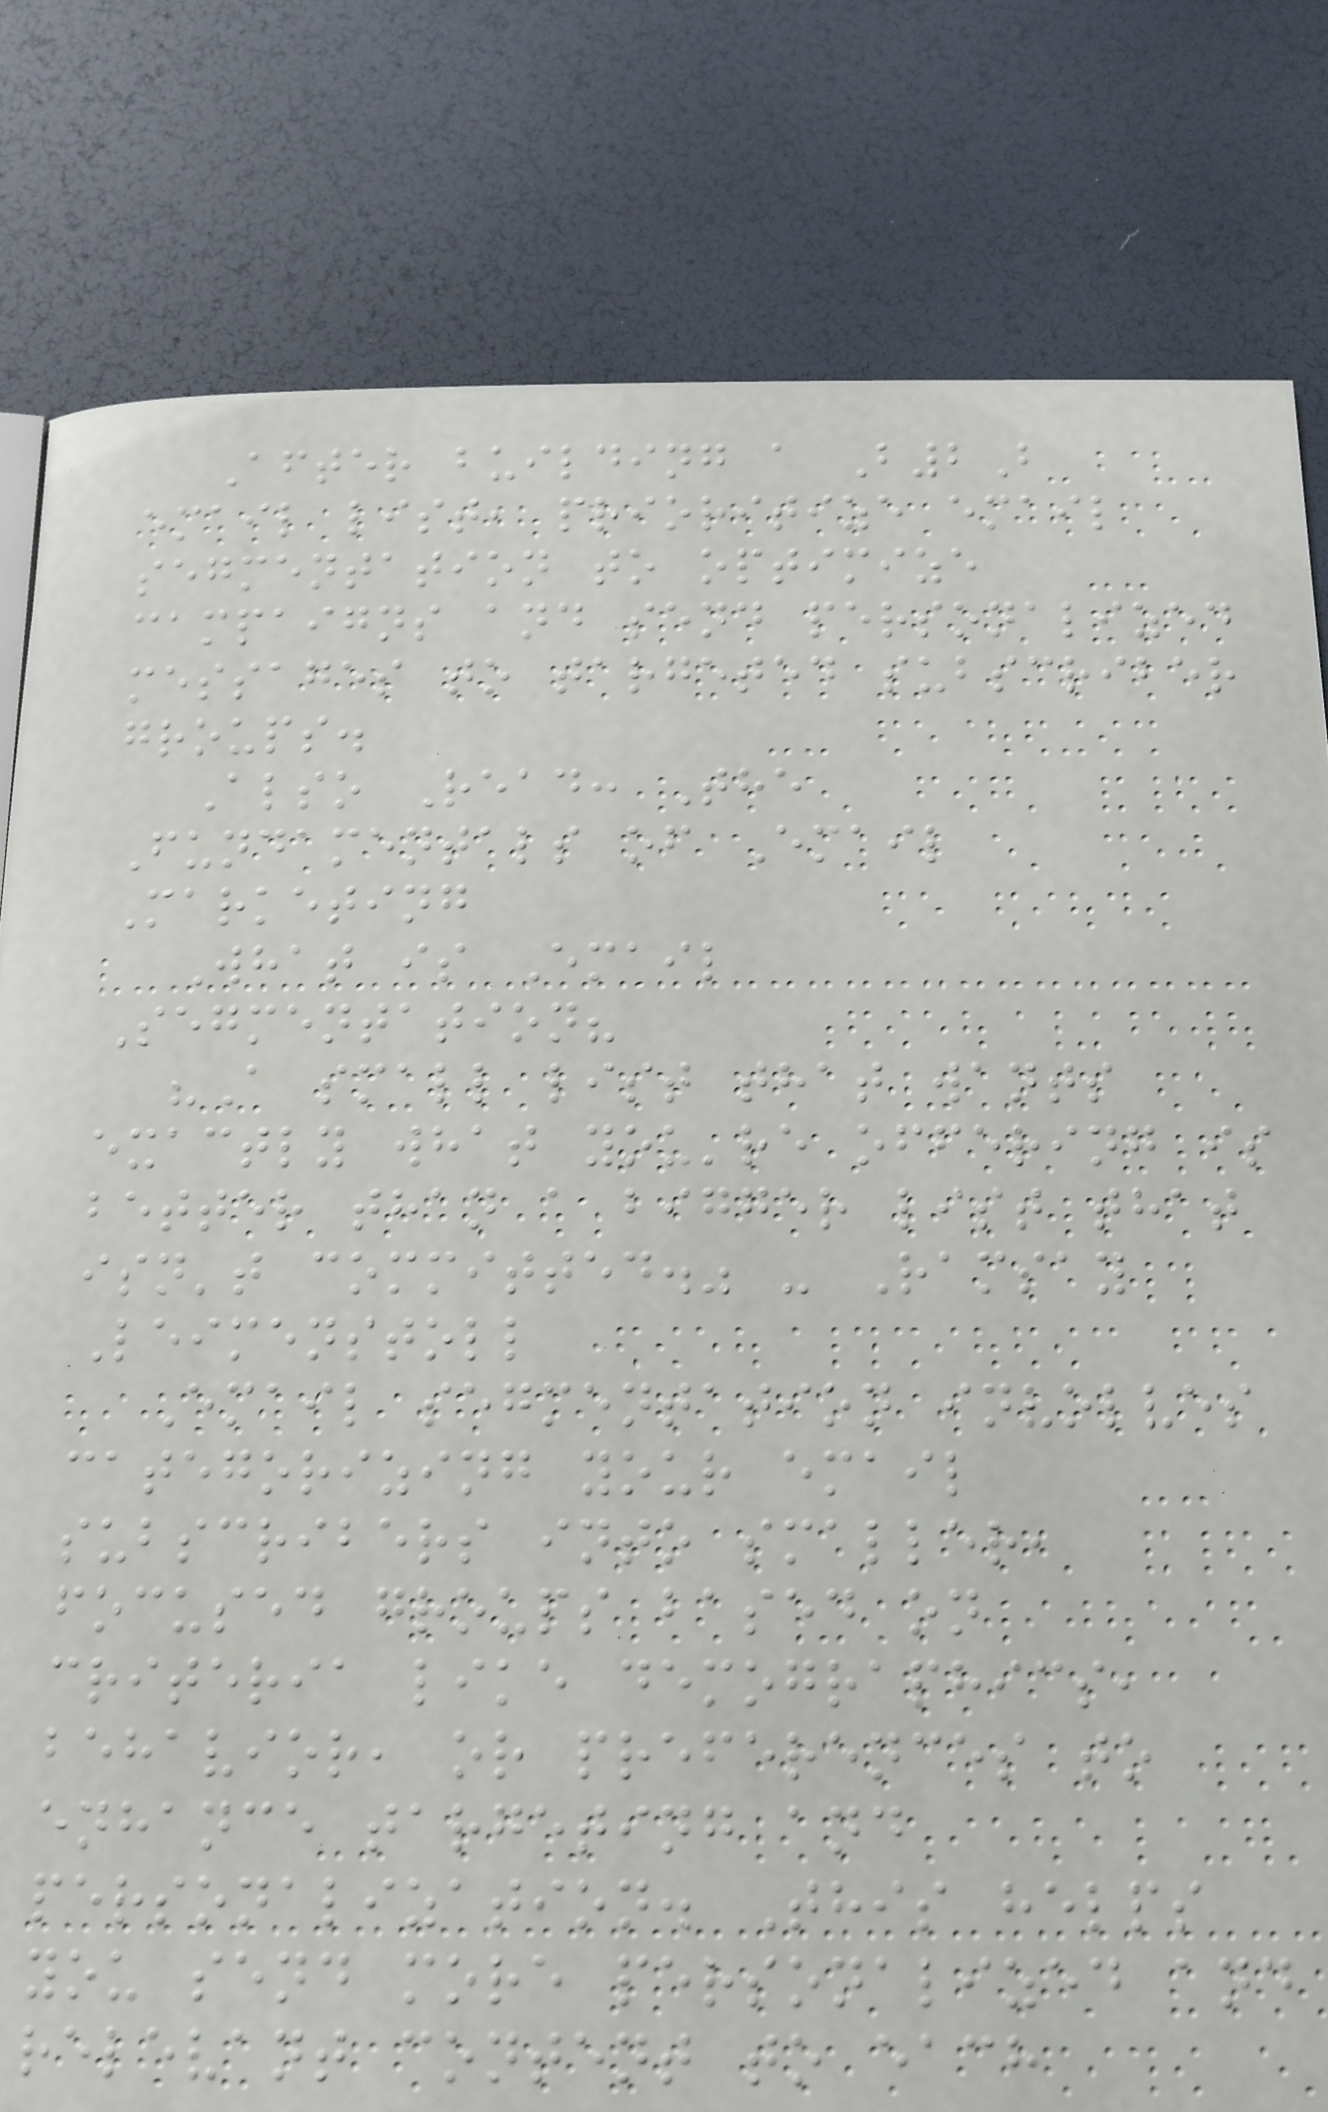After building a B2B
email list, prioritize email
segmentation to optimize
campaigns and send personalized
messages to targeted subscriber
groups.
Also Read: The
Fundamentals of Email
Marketing
What is Email
Segmentation?
"A small list that wants
exactly what you're offering is
better than a bigger list that
isn't committed." - Ramsay
Leimenstoll
Email segmentation involves
categorizing your email
subscribers into smaller,
focused groups based on
criteria like demographics,
behavior, or preferences to
enhance targeting and
personalization. This helps
you send more personalized and
relevant content to each
